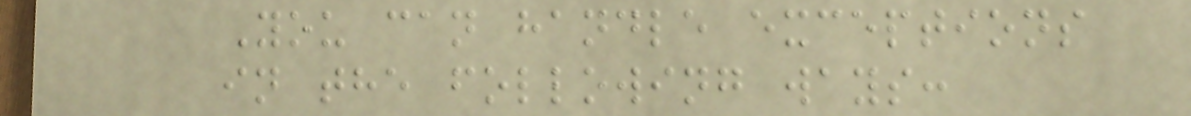You can handle exceptions
in the following ways:
